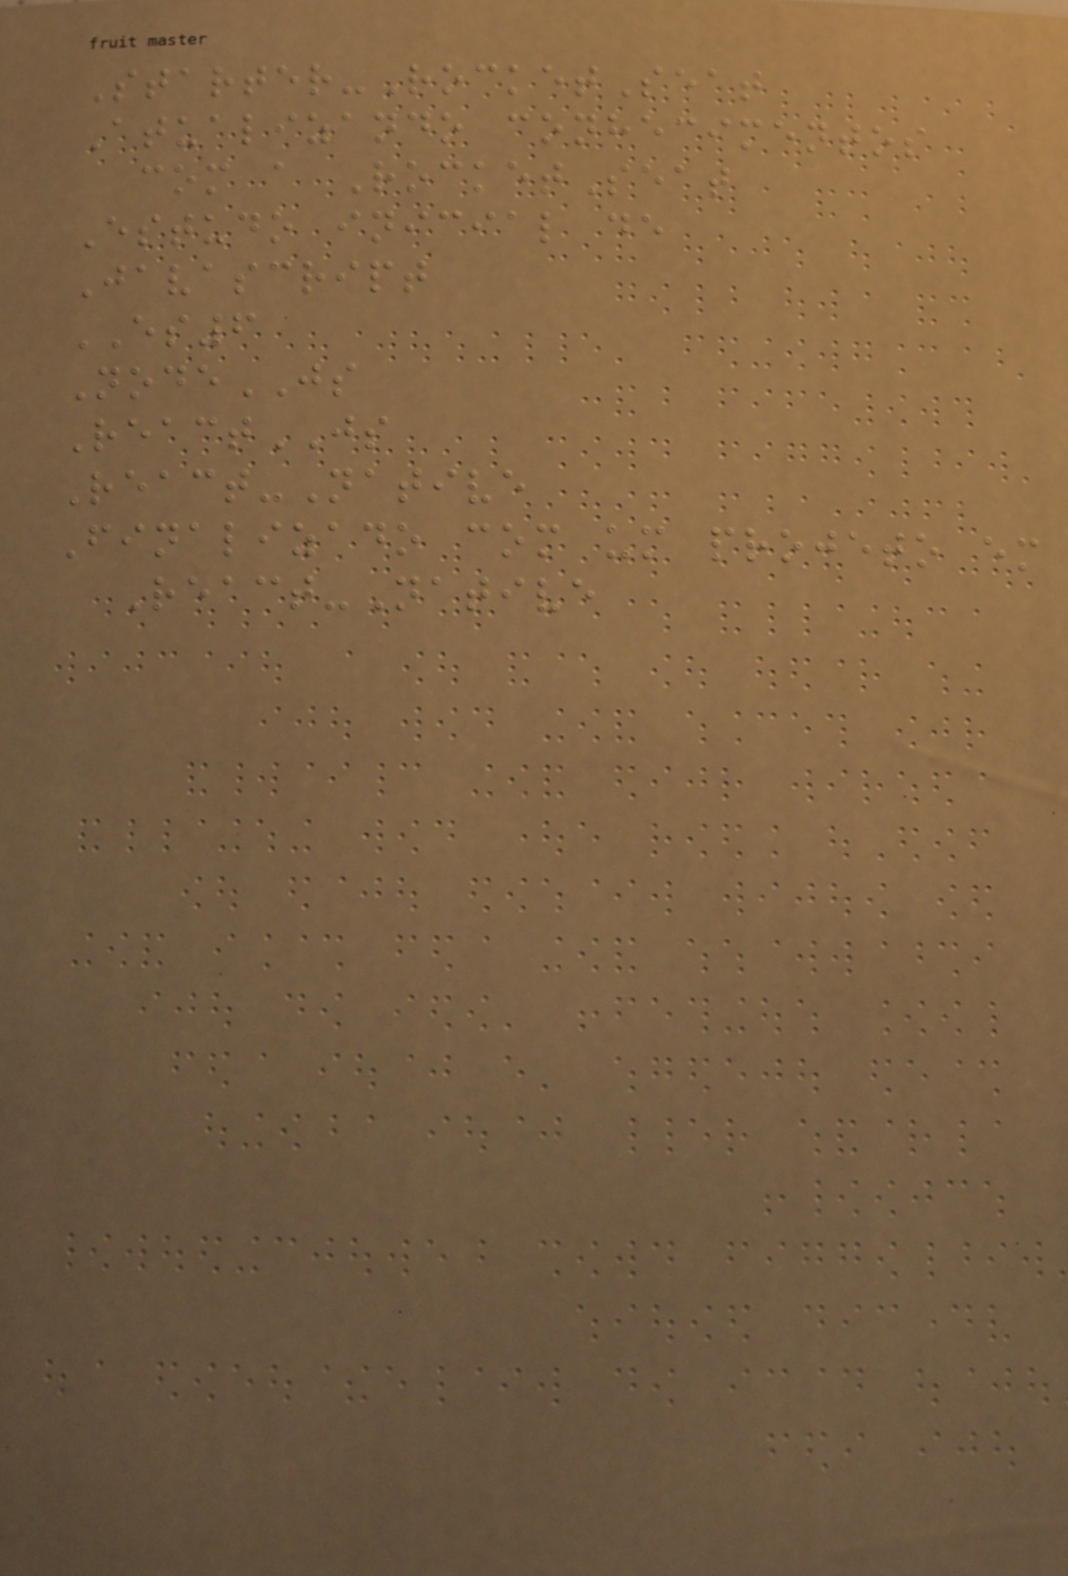Starter-RocketSeat
Atualizando conhecimentos
com a RocketSeat
Estudo inicial de
Javascript
ES6
NodeJS
ReactJS
React-Native
Finalizado com um projeto em
React-Native
